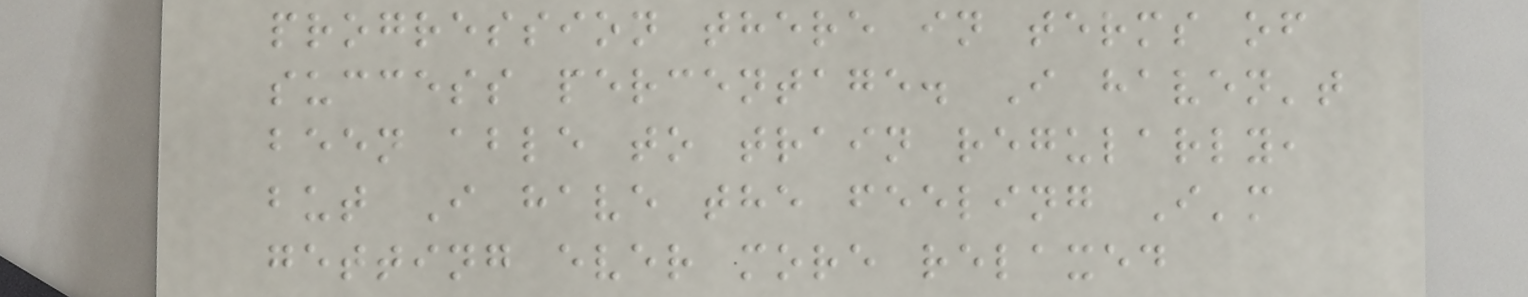progression there in terms of
success percentage. I haven't
been able to train regularly,
but I have the feeling I'm
getting ever more relaxed
